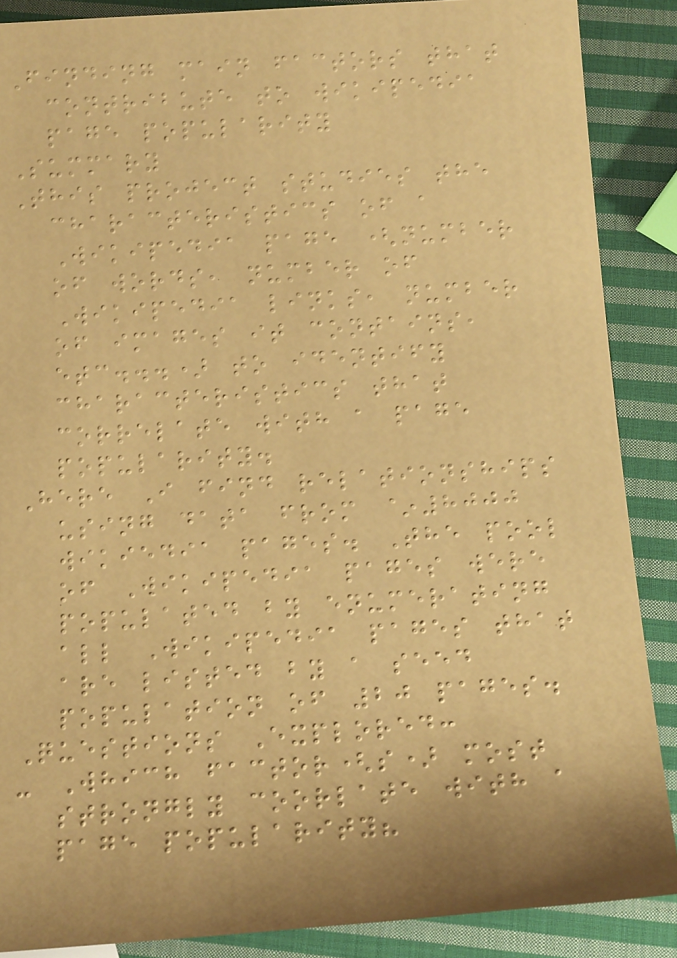Finding main factors that
contribute to wikipedia
page popularity
Summary
This project studies the
characteristics of a
Wikipedia page (number
of words, number of
Wikipedia links, number
of images it contains,
etc...) to identify
characteristics that
correlate with a page
popularity.
Here I find relationships
using data from ~8000
wikiedia pages. The pool
of Wikipedia pages were
populated by enumerating
all Wikipedia pages that
are listed by a seed
population of 20 pages.
Questions Explored:
- Which factor(s) most
strongly coorlate with a
page popularity?
